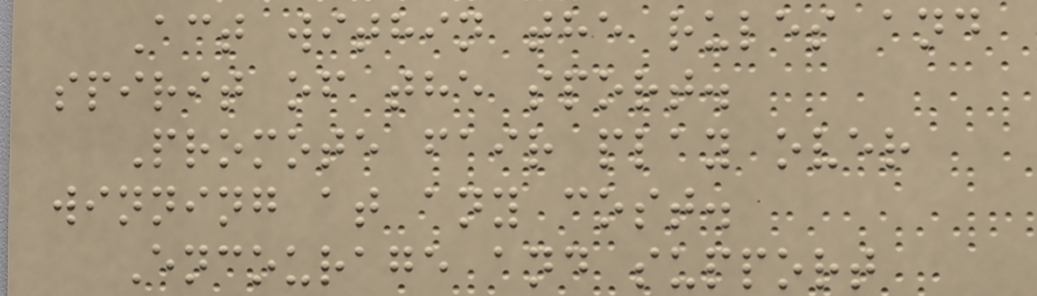Act within the rules and
spirit of the sport.
Promote fair play over
winning at any cost.
Encourage and support
